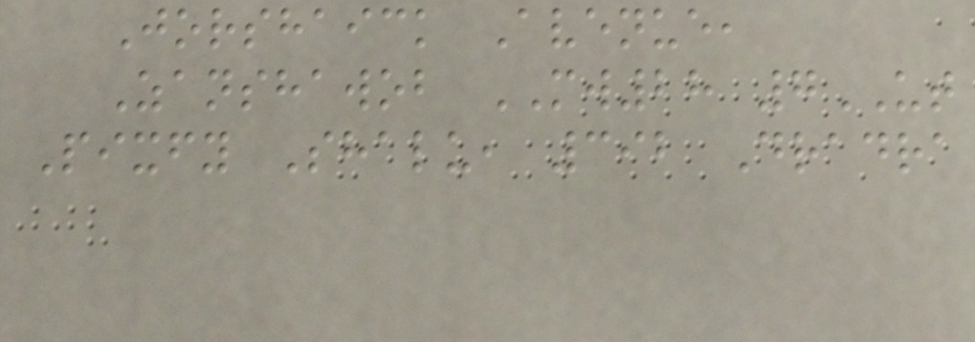Jorshaick Avenue,
Zanshawob MW28 7UT
Pixfy Shalu, 392 Dradra
